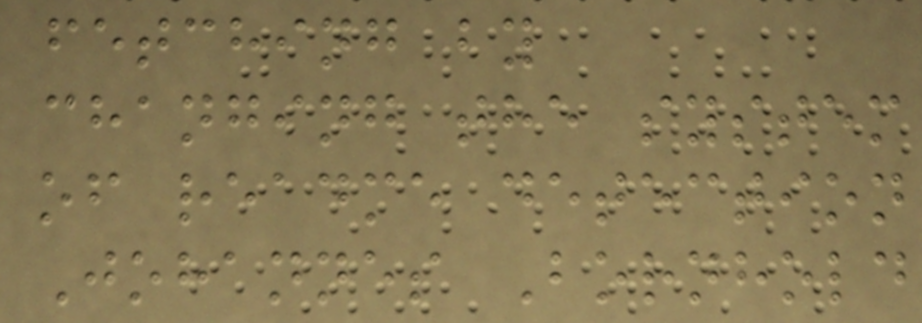fetching by
changing the system
of readme detection
Johannes Bornhold
